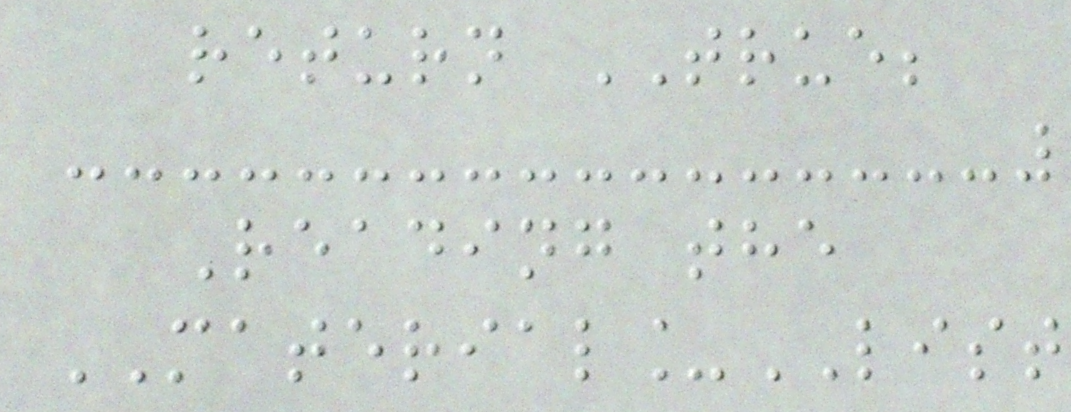return TRUE;
Reading the
MATERIAL_LIST
